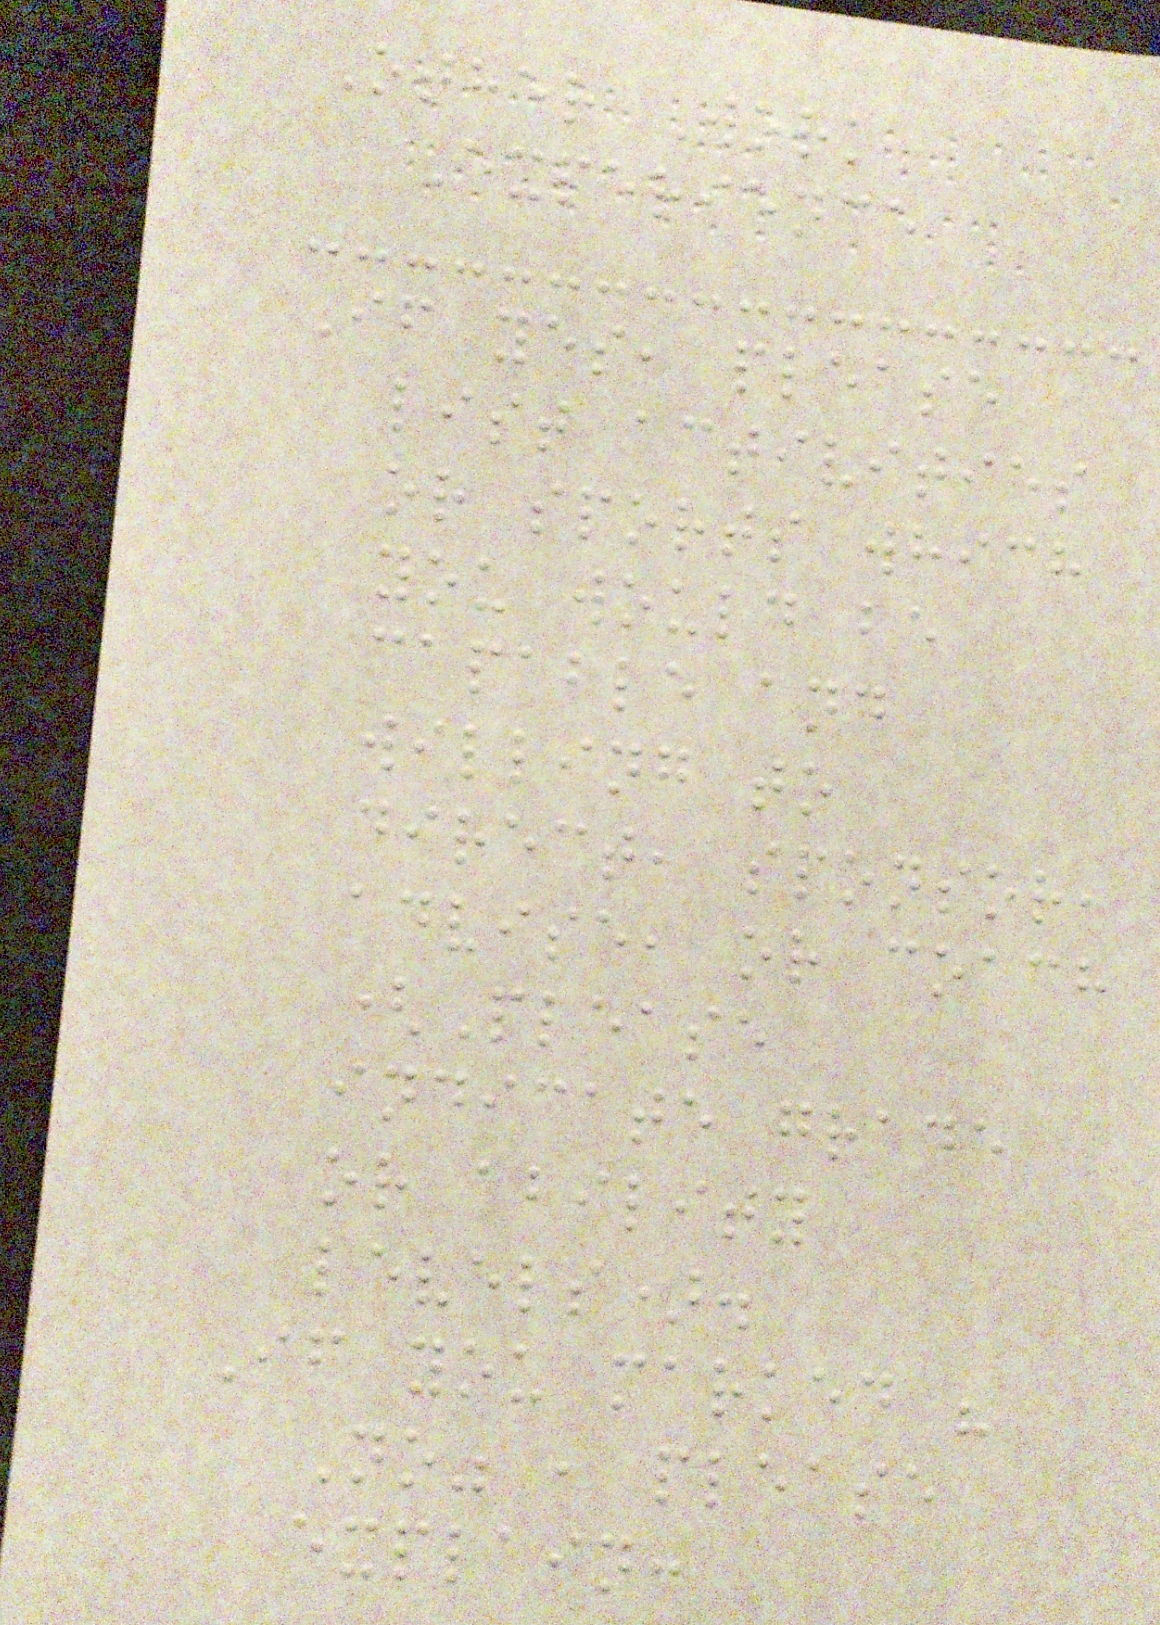Other Work
Experience
If yes, please
list activities
or sports which
you would be
capable and
willing to
direct, sponsor,
advise, or coach
(Please
indicate grade
or ability
levels).
If you marked "
No" , please
explain:
